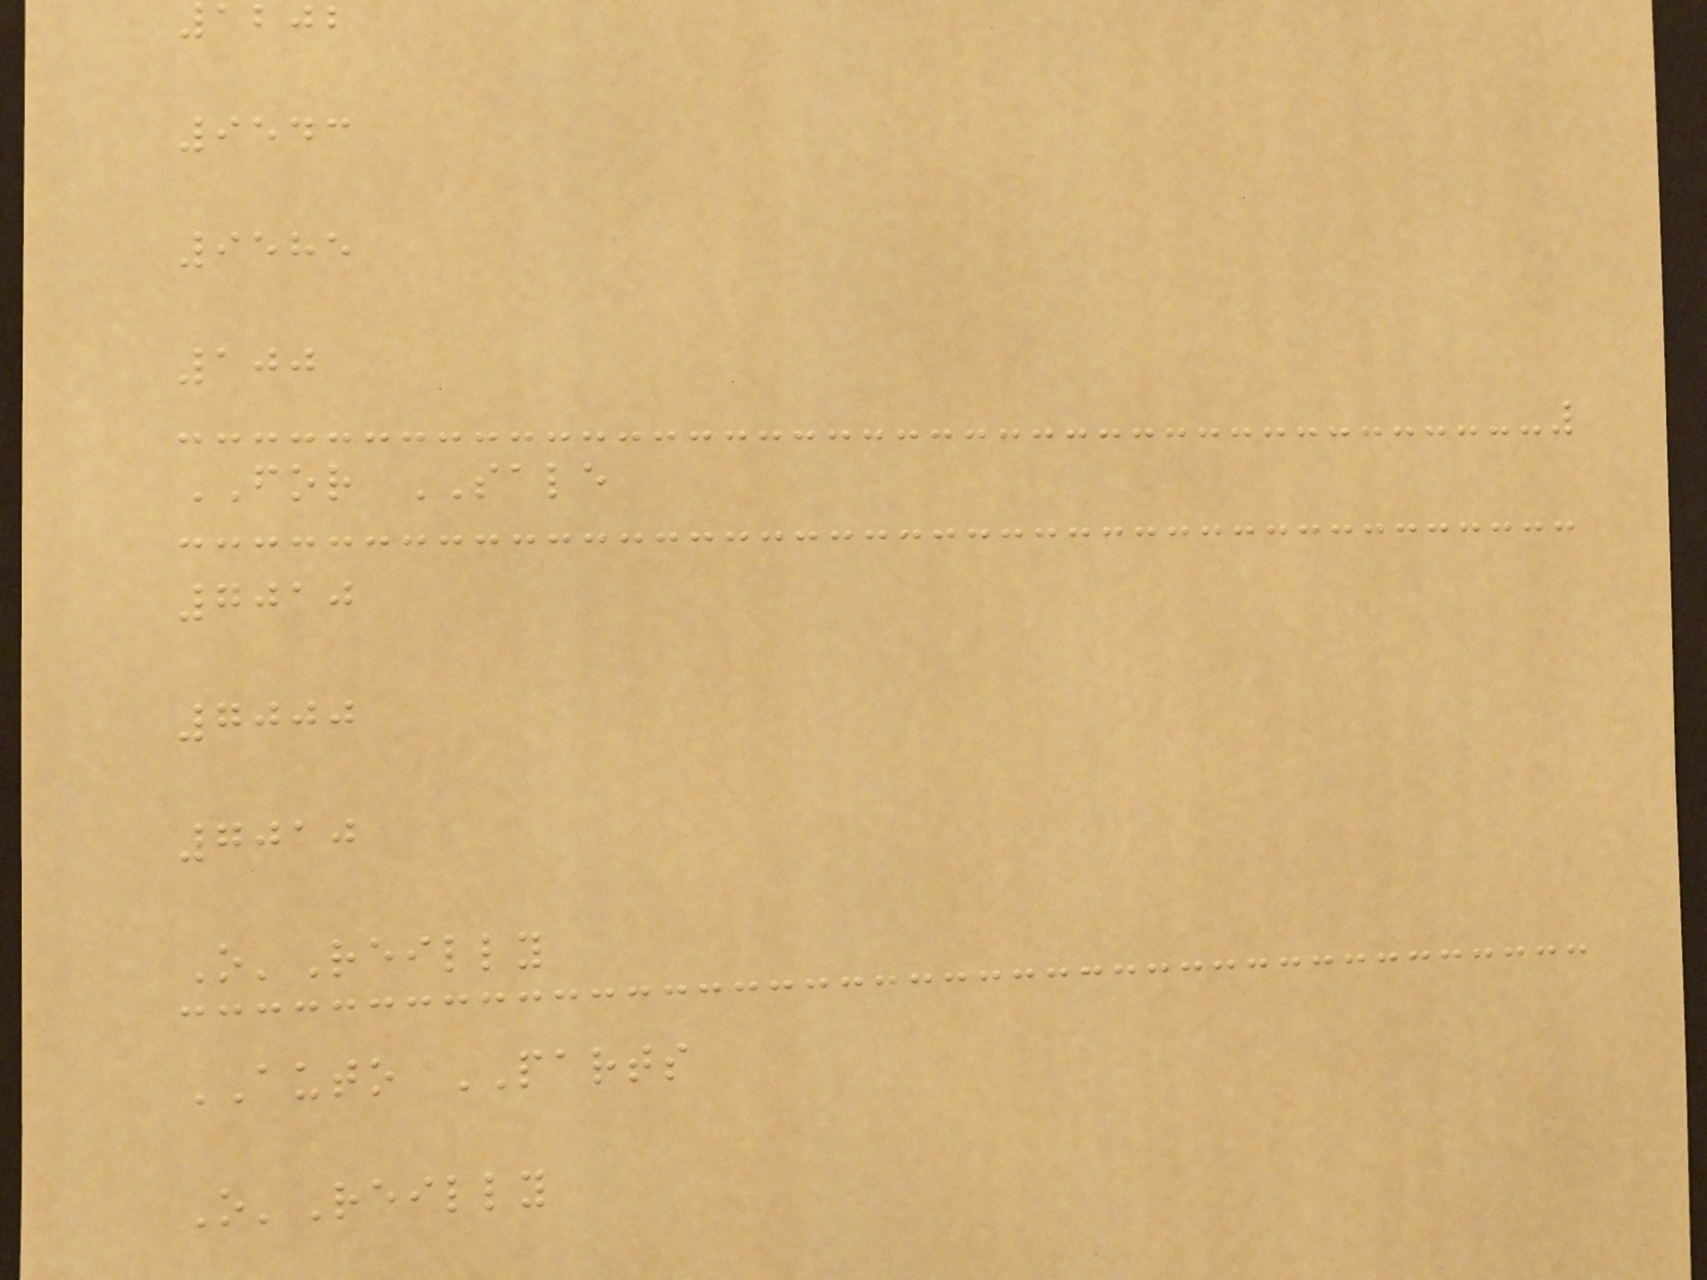1202
9543
9585
100
FOR SALE
7010
7000
7010
O'Reilly
AUTO PARTS
O'Reilly
